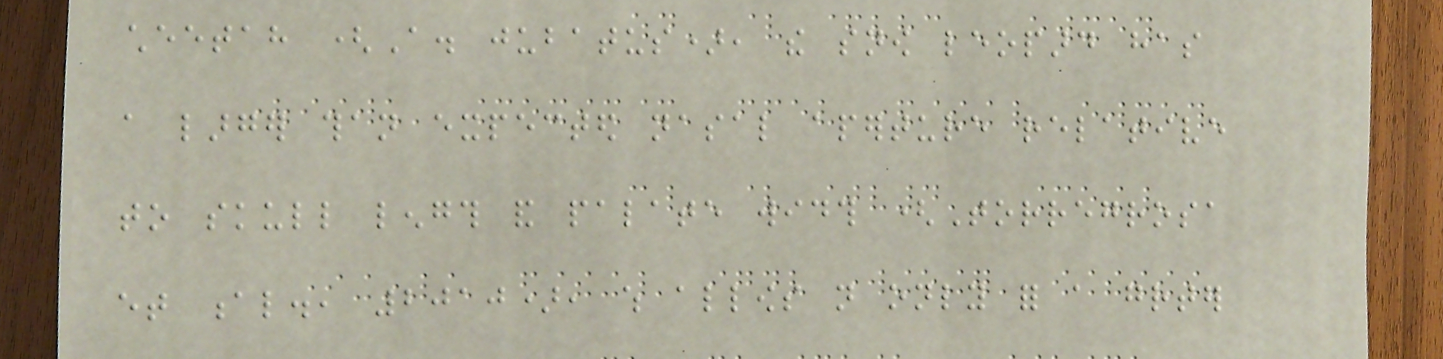cheetah (A. jubatus), the snow leopard has
a larger than expected nasal aperture relative
to skull length and palate width (Torregrosa
et al., 2010), which allows not only for a greater
